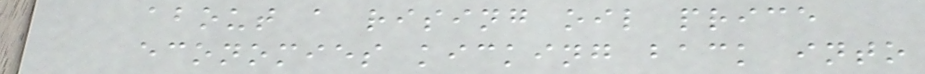about a rising oil price
economies kicking back into
